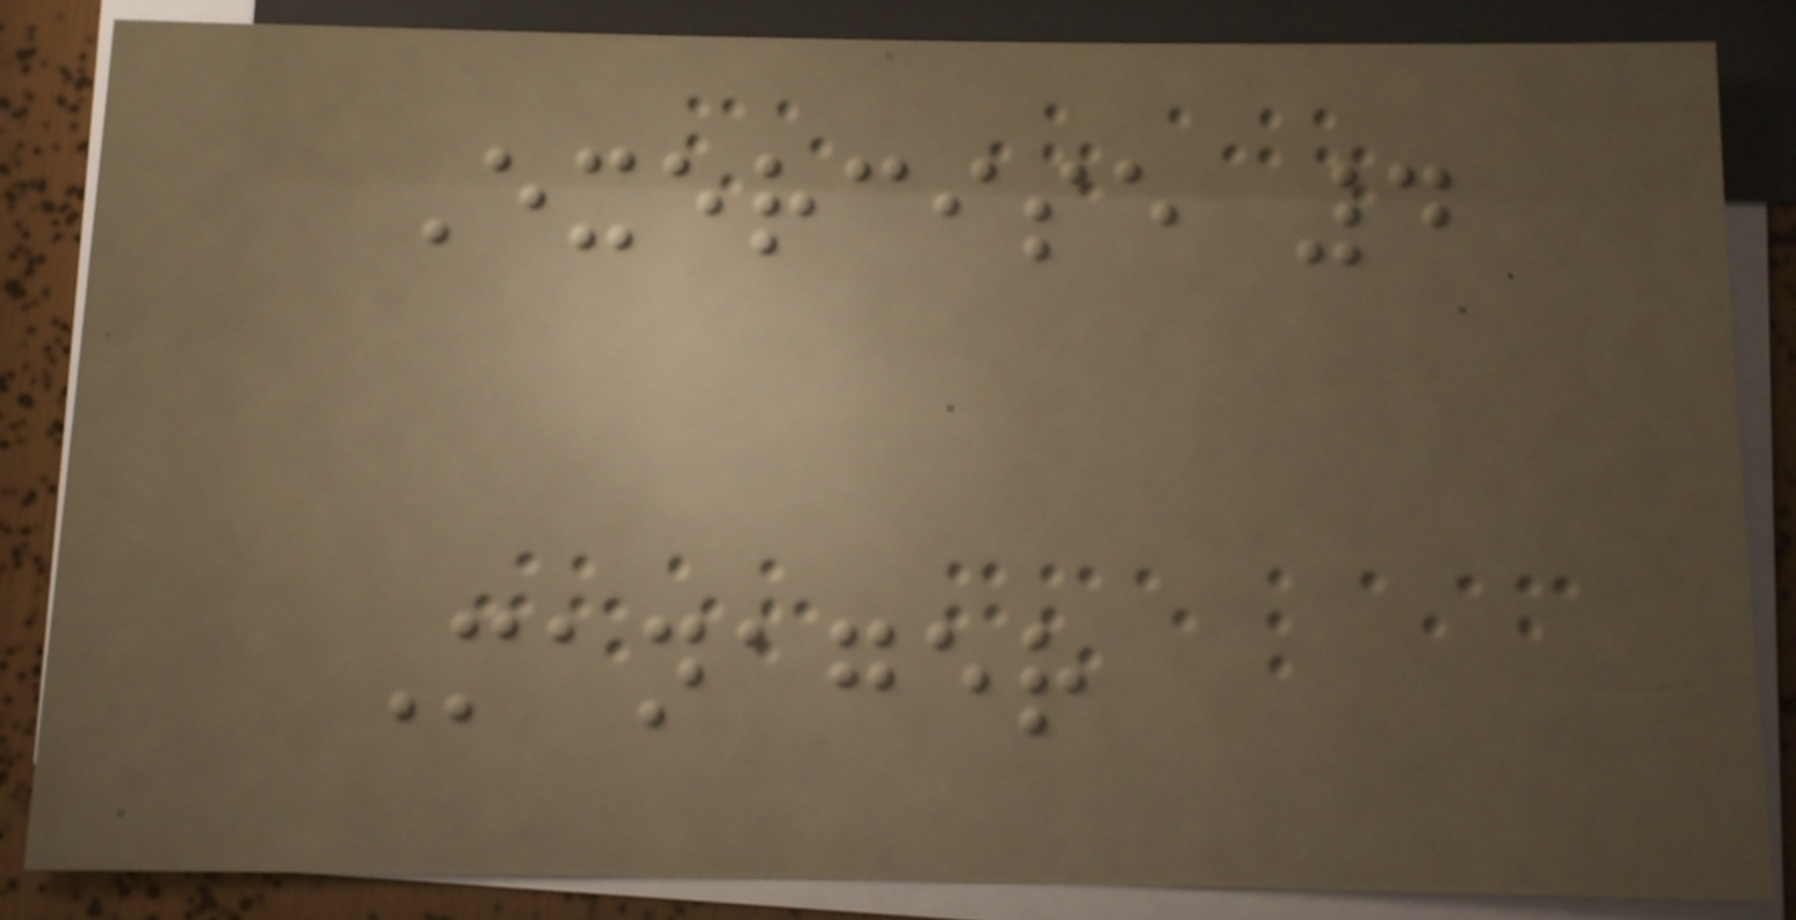Exercise 4
Manager
